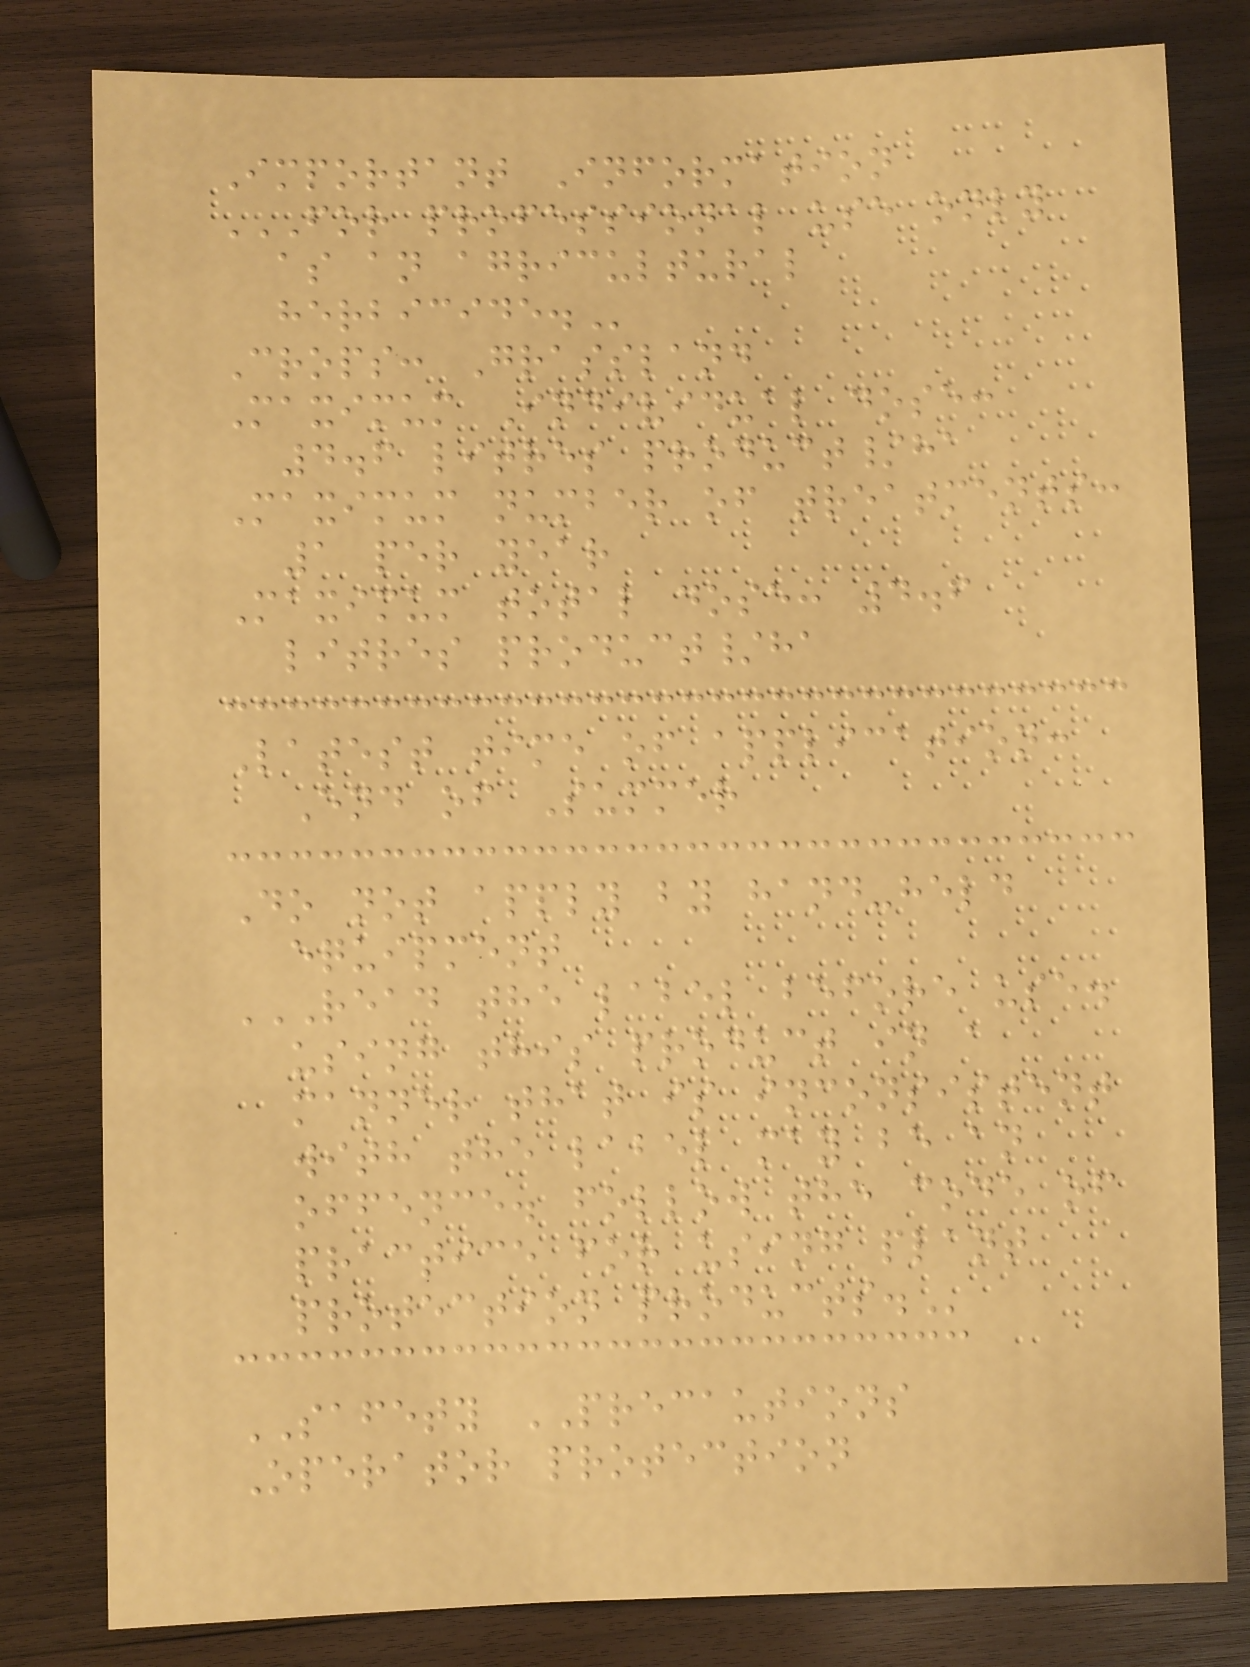Important Information
FOR PROFESSIONAL USE ONLY
AS AN AGRICULTURAL
HERBICIDE.
Crops: Grassland
Maximum Individual dose:
4.6 litres product/ha
Maximum number of treatments:
1 per year
Maximum total dose: 4.6
litres product/ha
Latest time of application:
End of Summer
Do not apply by hand-held
equipment
READ THE LABEL BEFORE USE.
USING THIS PRODUCT IN A
MANNER THAT IS INCONSISTENT
WITH THE LABEL MAY BE AN
OFFENCE. FOLLOW THE CODE OF
PRACTICE FOR USING PLANT
PROTECTION PRODUCTS.
SAFETY PRECAUTIONS
Operator protection
